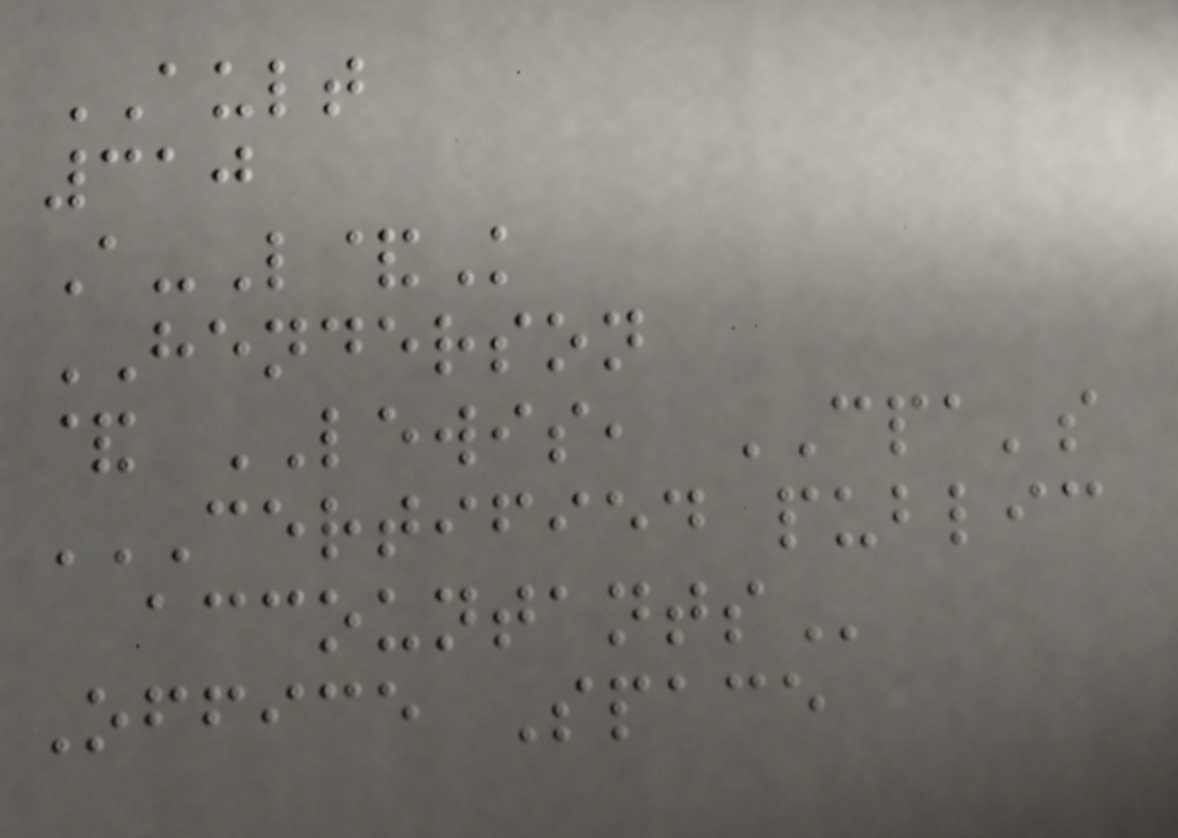AULT
310
A-L&K
HENDERSON
& LEWIS, CPA's
CERTIFIED PUBLIC
ACCOUNTANTS
Office Space
